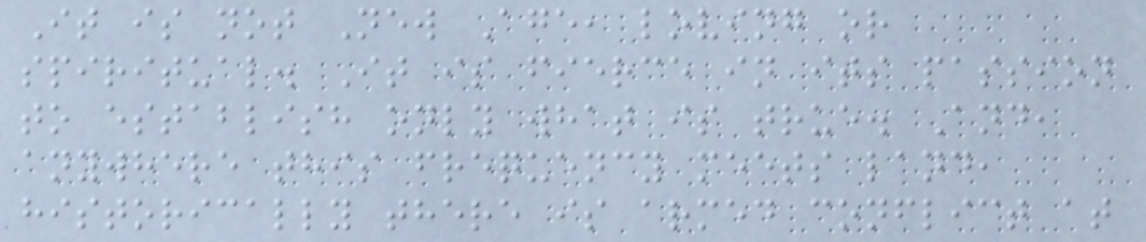It is not New Age, loving or
spiritual. It is fierce in its passion
to establish only what is true. And,
anywhere this frequency meets land,
historically there is armed conflict at
